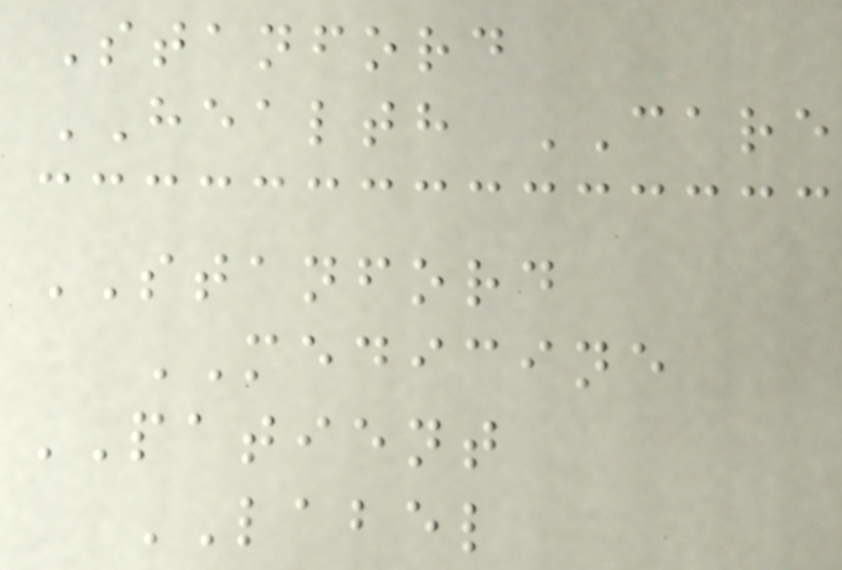Stanford
HEALTH CARE
STANFORD
MEDICINE
PATIENT
LABEL
